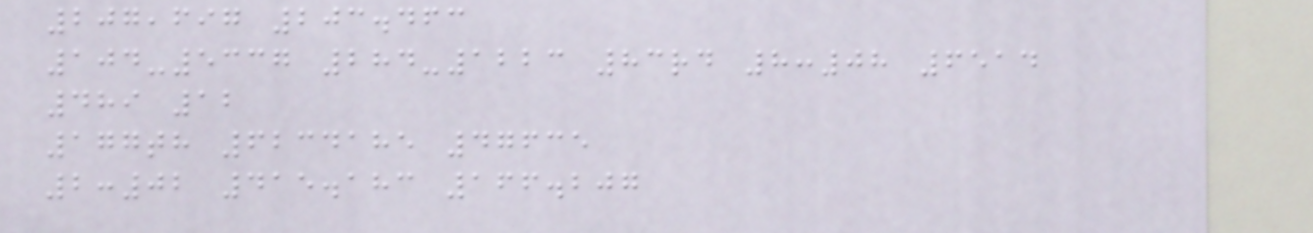207,697 203.463
104-5337 284-1223 83rd 8:08 6514
489 12
177th 6234185 47635
2:02 415.183 166.207
